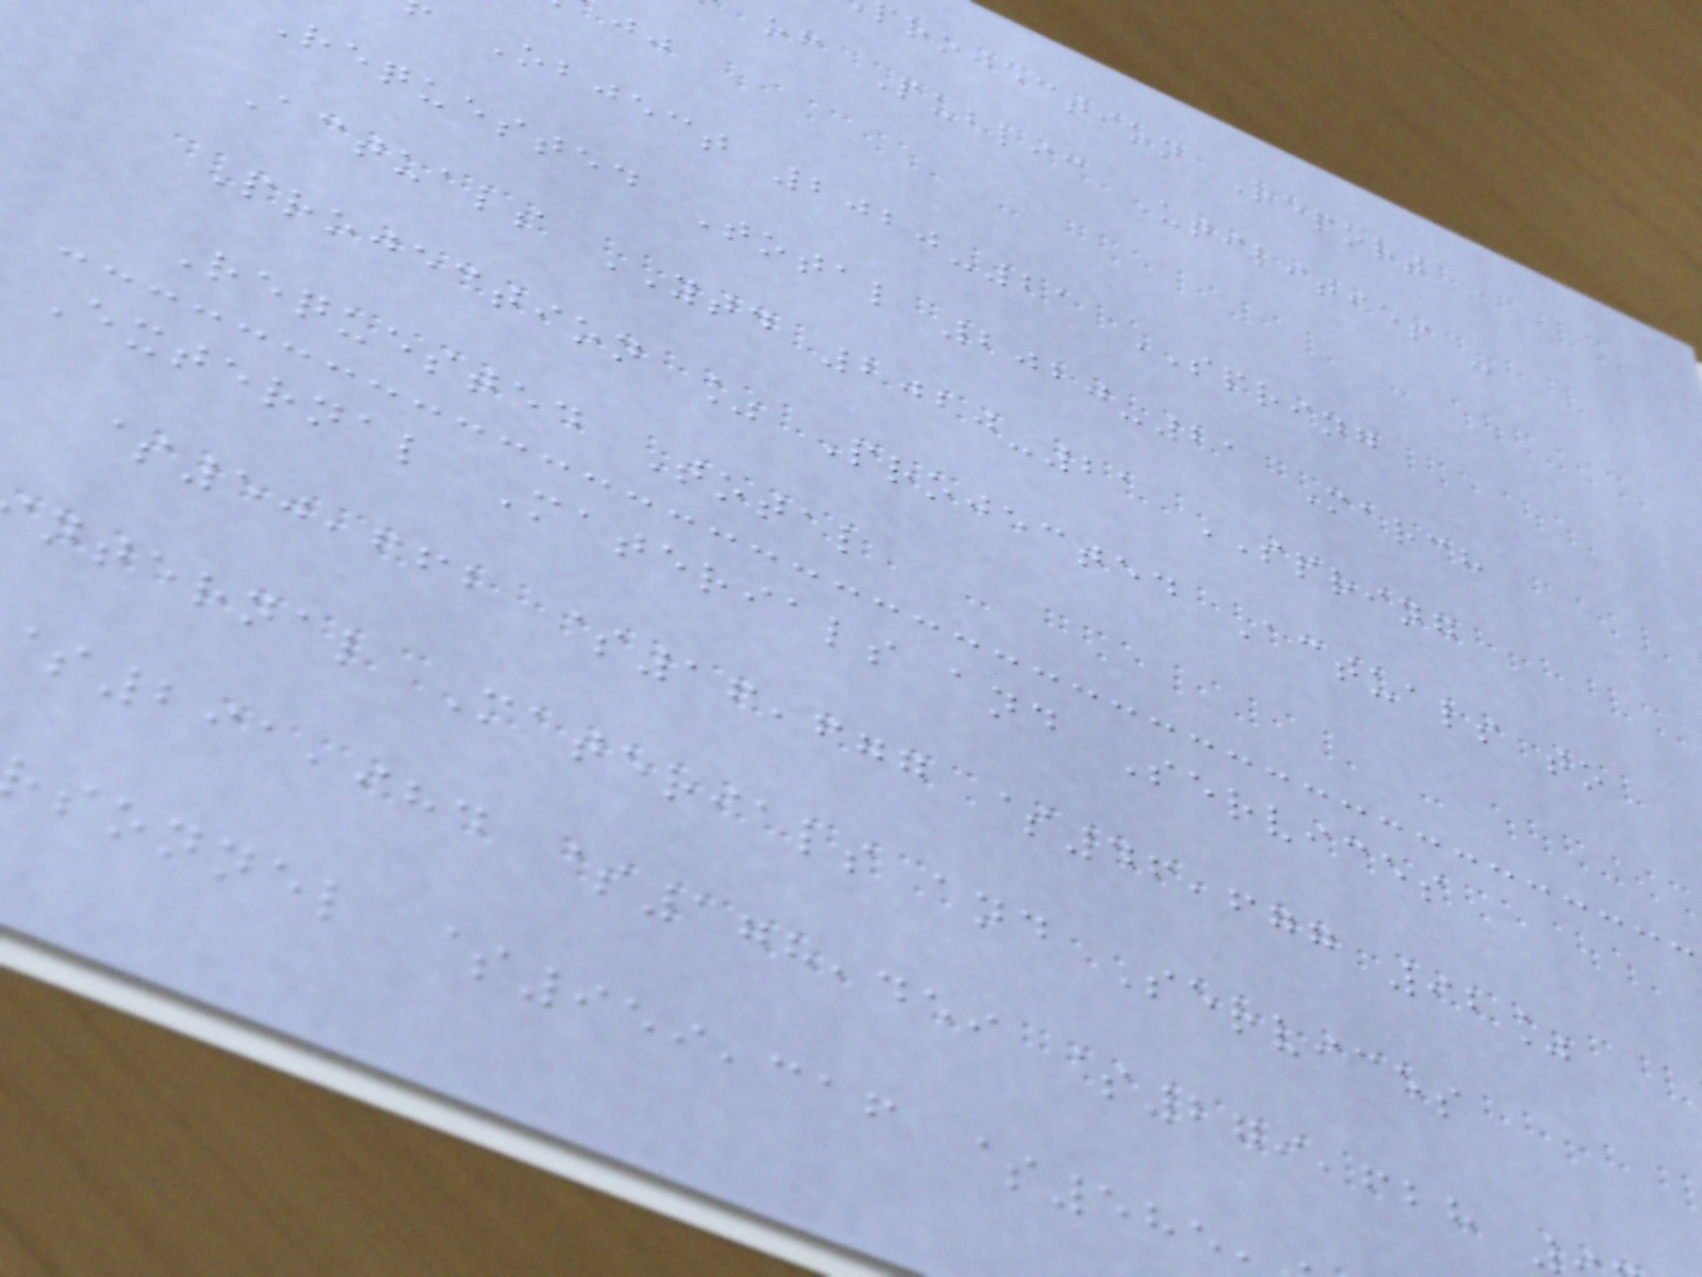rojection Report
of Public Utilities -
Object 2020-21 SPRING
Requested Total 2020-21 March
Actuals YTD 2020-21 SPRING
Projection % Projected Actuals to
Requested Total
External Materials and Services
$50,662 $16,677 $46,677 92%
nternal Materials and Services
291,984 $178,459 $279,628
sonnel $959,316 $585
